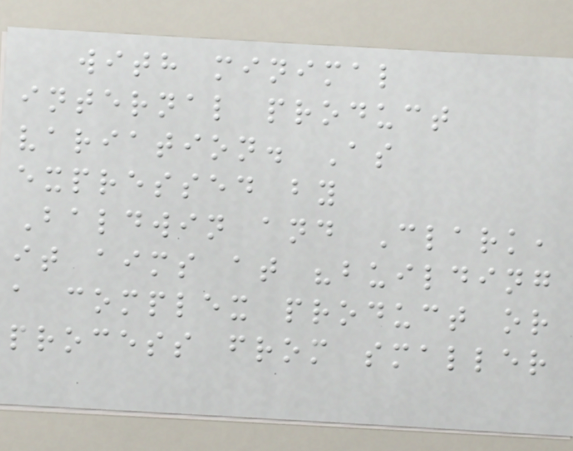with minimal
internal product
variation. As
expressed by
Baldwin and Clark,
it aims at "building
a complex product or
process from smaller
